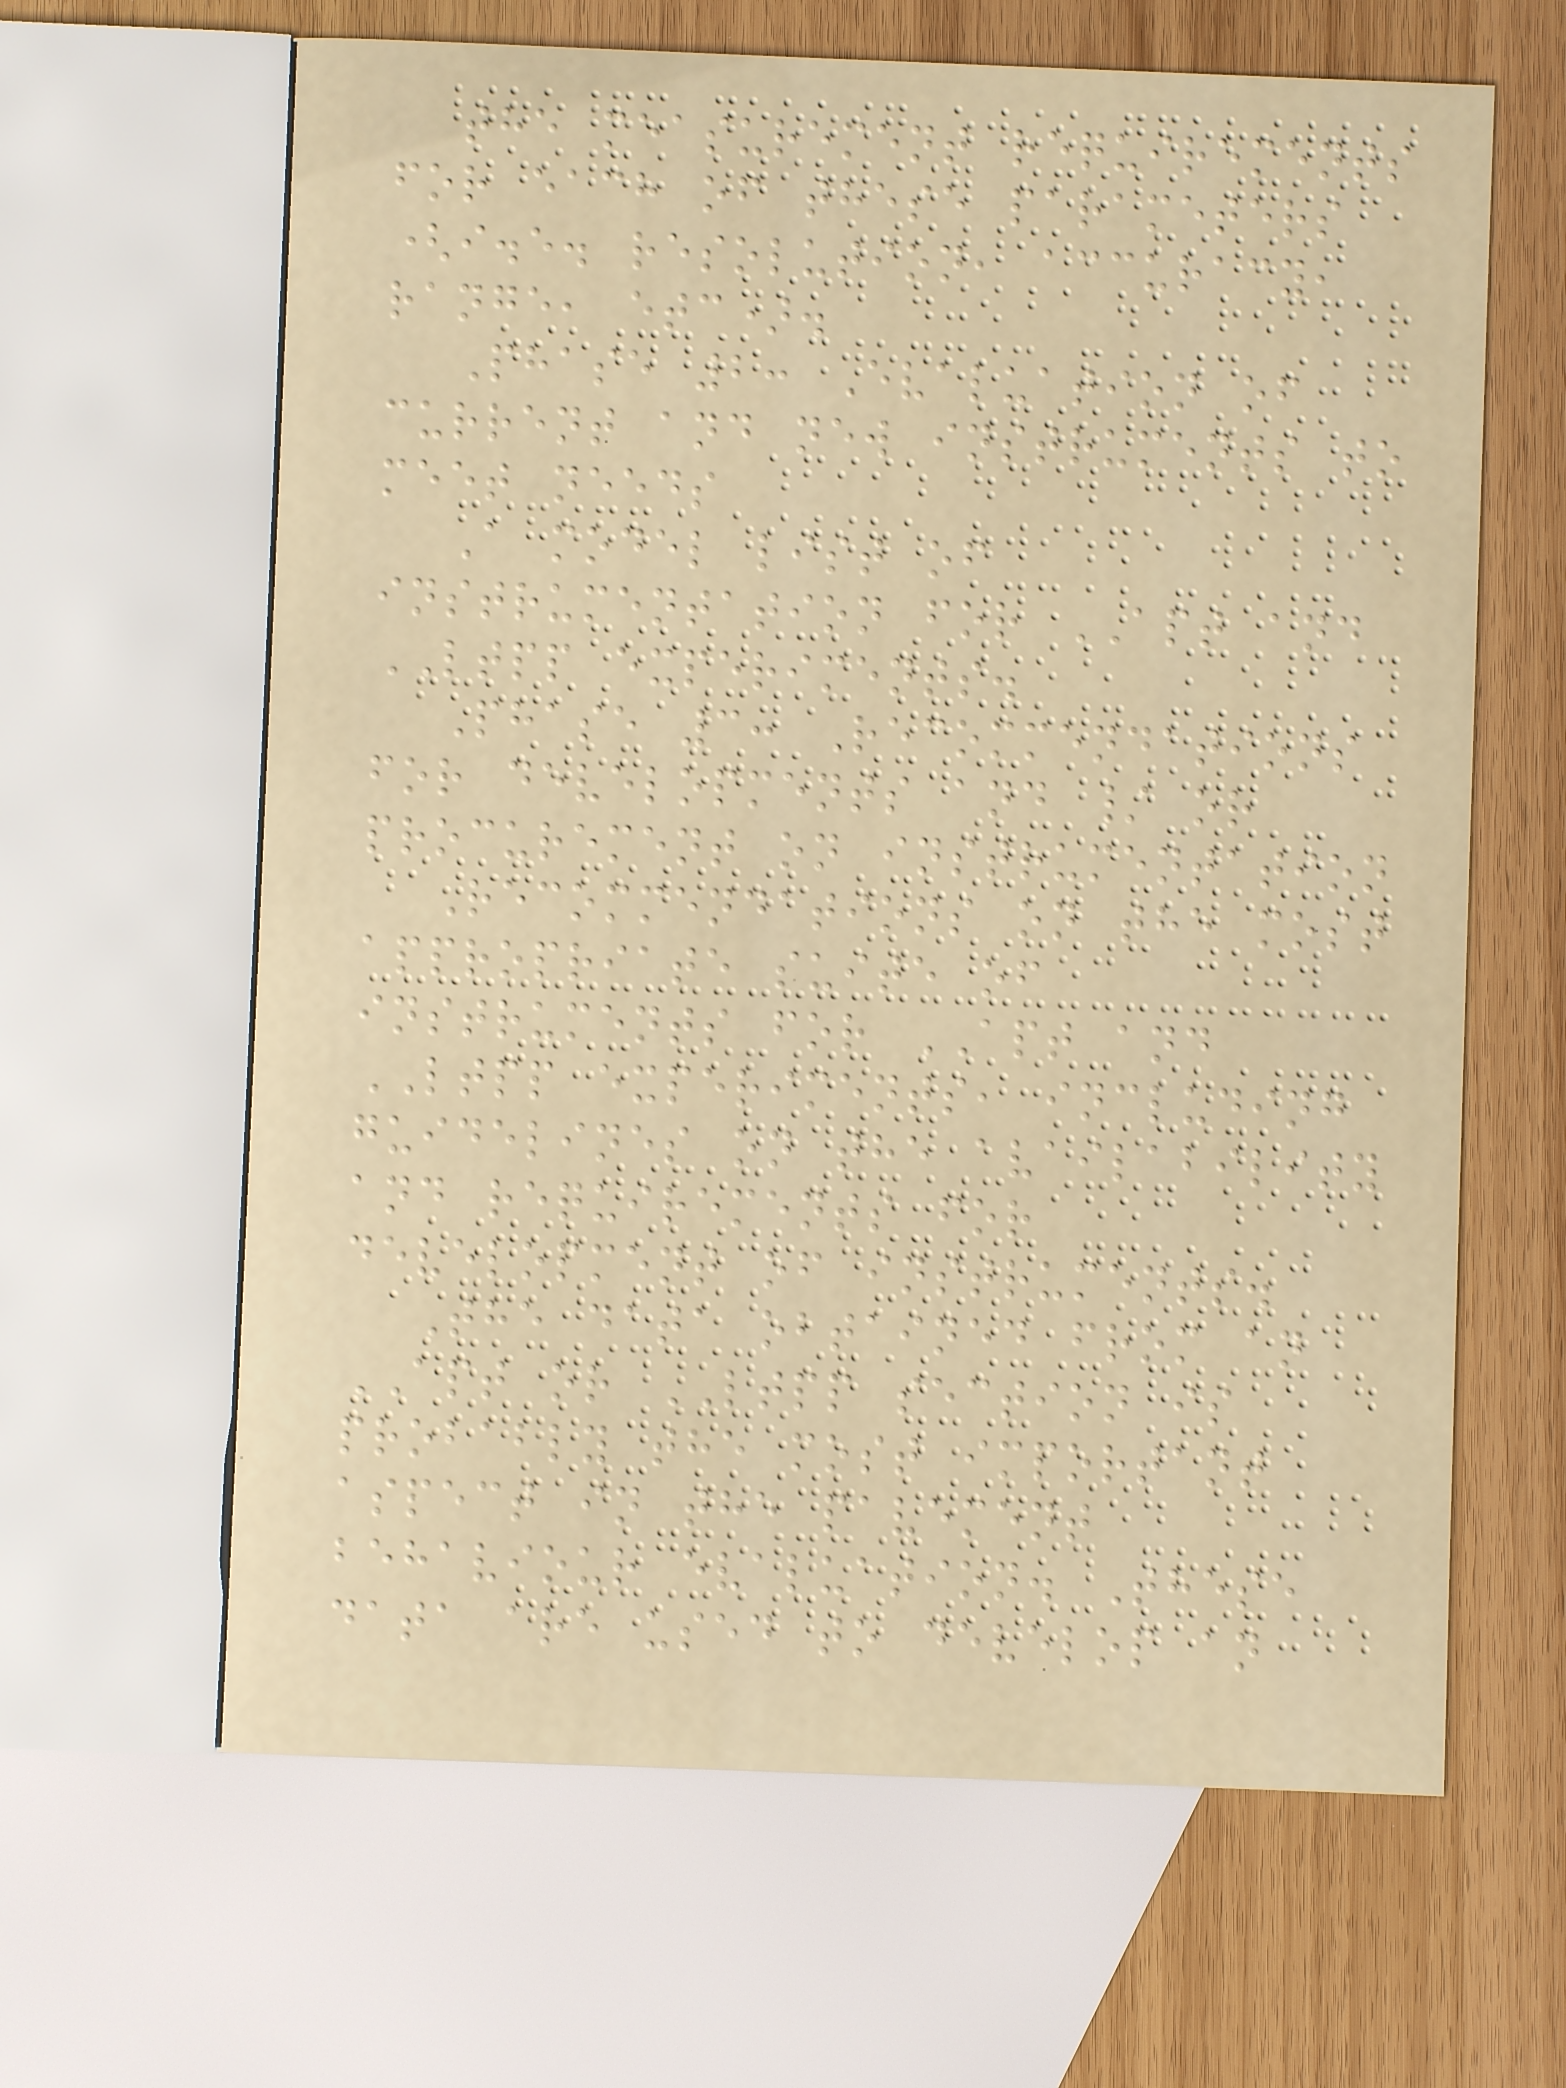the measurement requirements
for each of these parameters
(i.e. resolution, accuracy,
range, etc).
Phase 2: Evaluation of
current and new instruments to
meet needs
A model list of
instrumentation for APT and
LTPP experiments.
Phase 3: Recommendations
for developments and / or
procurement on instrumentation
Recommendations on the most
appropriate suite of
instruments for APT and
LTPP experiments, including
guidelines on the availability
and requirements for
development of instruments.
The data obtained from an
APT or LTPP section is
probably the most important
aspect in the pavement
behaviour evaluation. These
data are used to develop an
